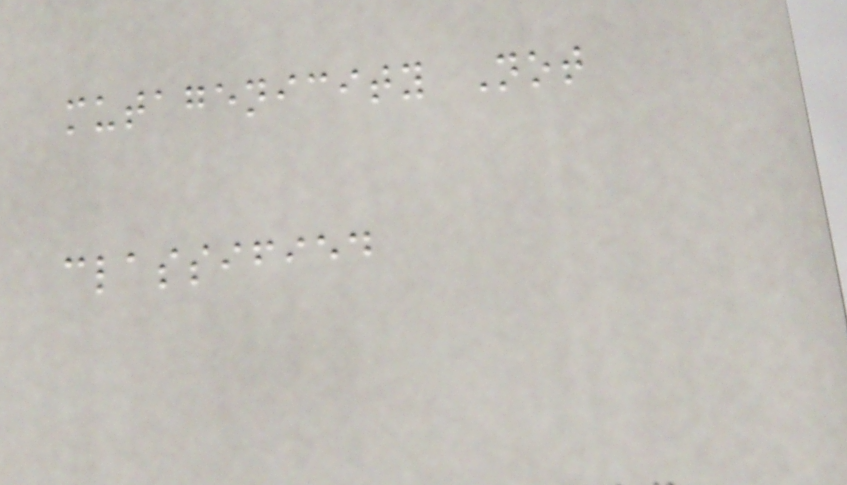mutagenicity Not
classified
